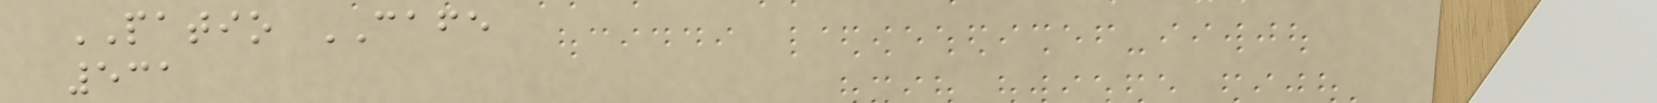PATIO CAFE
531
